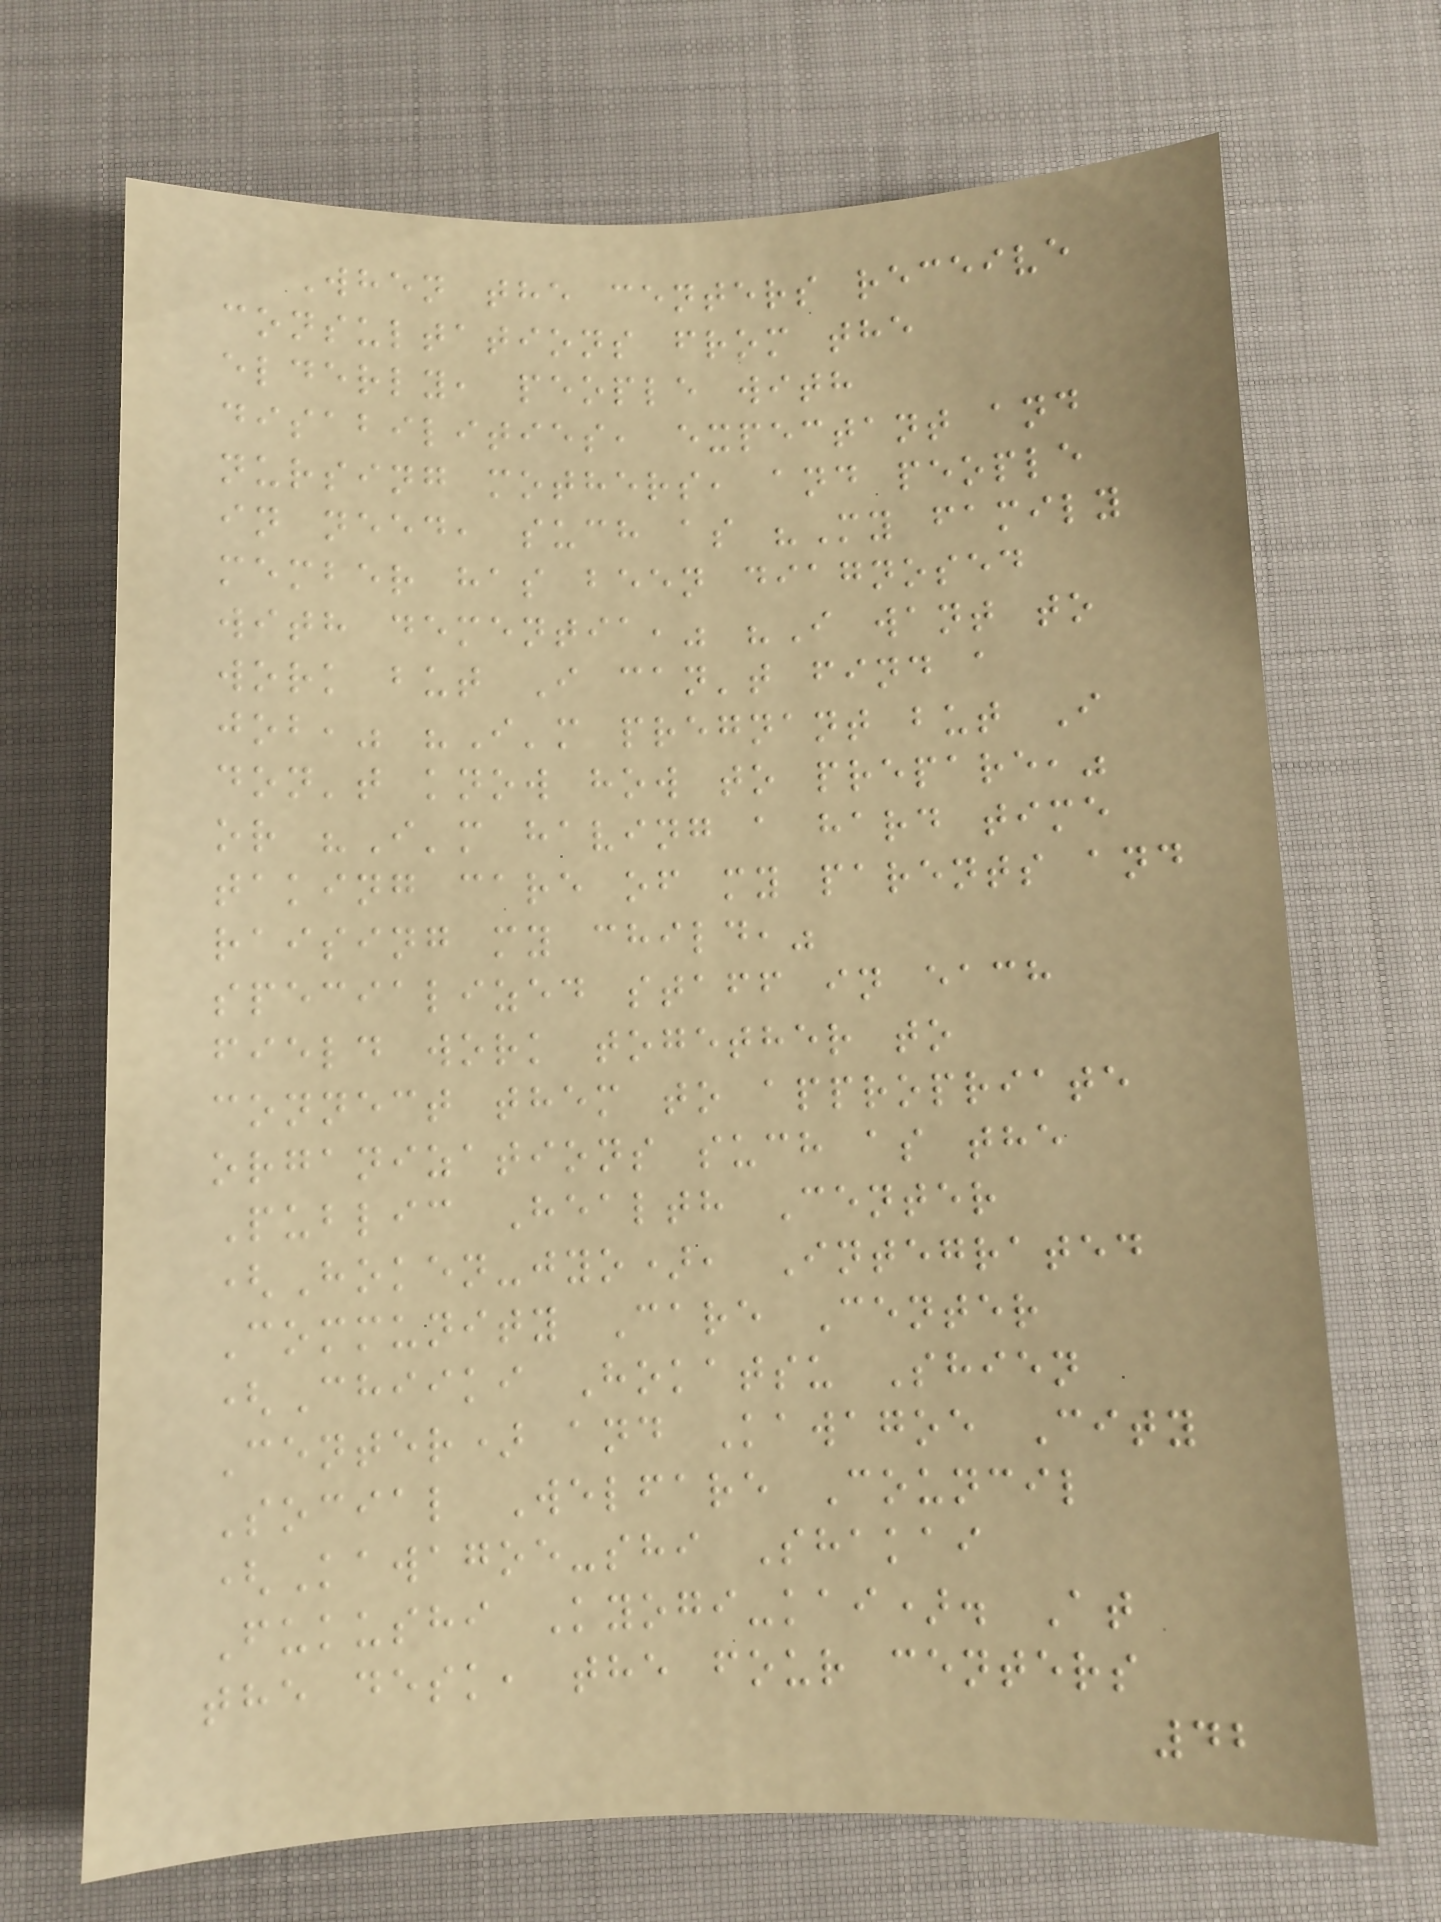When the centers receive
consultations from the
elderly, people with
disabilities, expectant and
nursing mothers, and people
in need, such as "My family
member has been diagnosed
with dementia," "I want to
work but I can't find a
job," "I'm pregnant but I
don't know how to prepare,"
or "I'm having a hard time
taking care of my parents and
raising my child,"
specialized staff in each
field work together to
connect them to appropriate
organizations such as the
Public Health Center
(Hoken-jyo), Integrated
Community Care Center
(Chiiki Hokatsu Shien
Center) and Kawagoe City
Social Welfare Council
(Kawagoe-shi Shakai
Fukushi Kyogi-kai). At
the desk, the four centers
42
